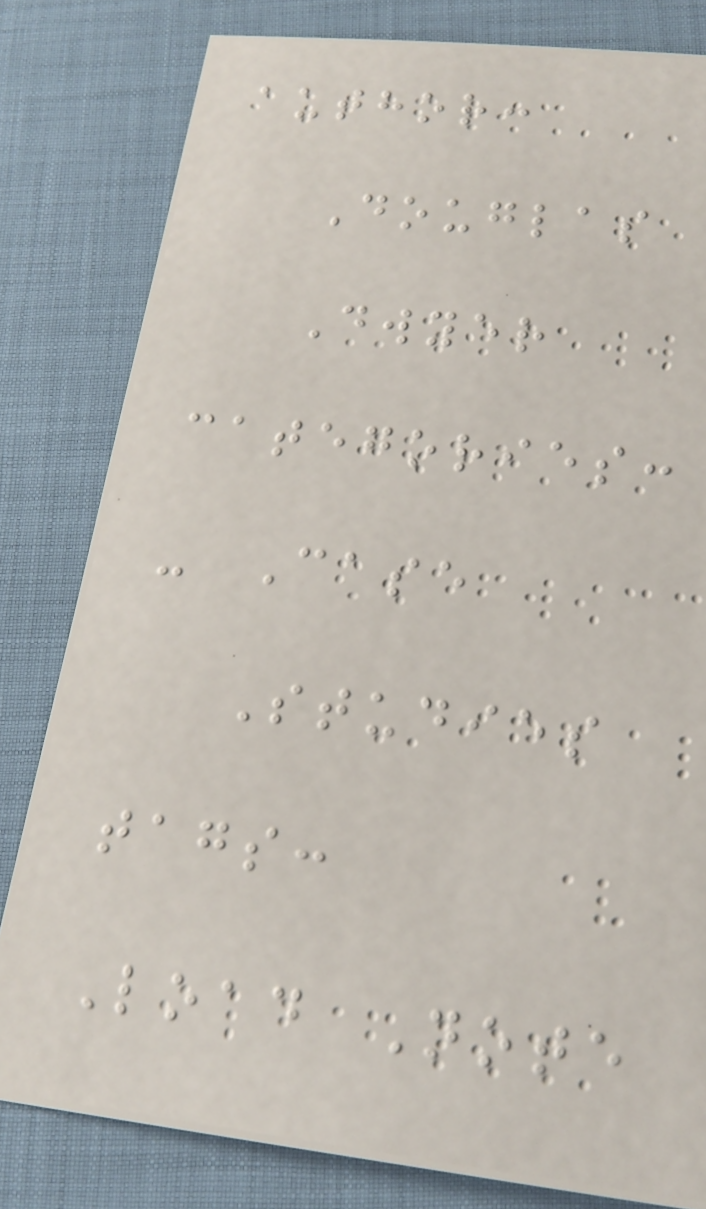author:
Douglas
Dwyer
categories:
- Case
Studies
tags:
Load Note
